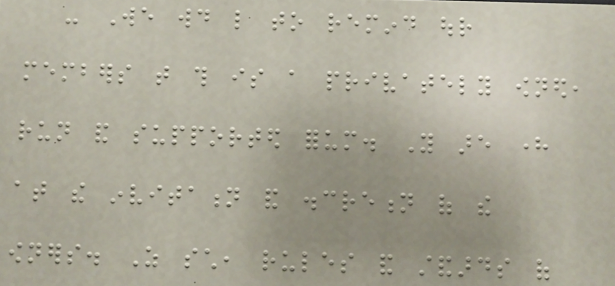- We would like to remind our
members that this is a privately owned,
run and supported forum. You are here
at the invitation and discretion of the
owners. As such, rules and standards of
